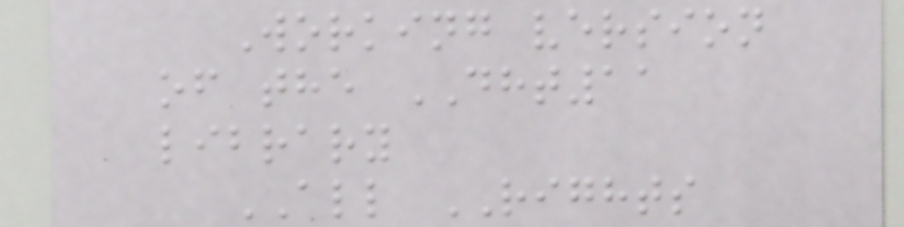Working version
of the DHT11
library
ALL RIGHTS
